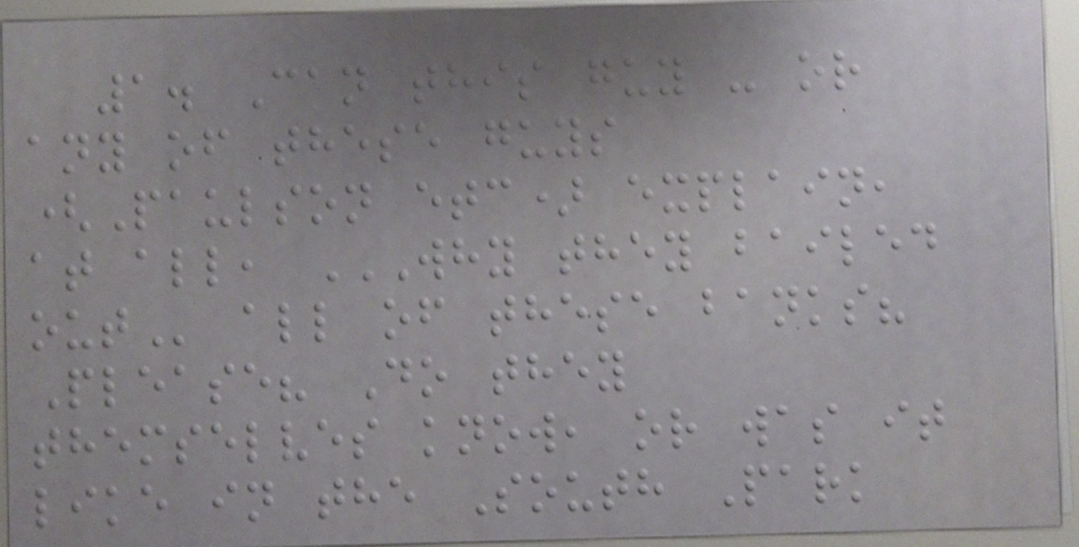1. Can this guy - or
any of these guys
(Paulson etc) explain,
at all, WHY THEY BAILED
OUT all of these banks?
Please? Do they
themselves know, or was it
like in the South Park
